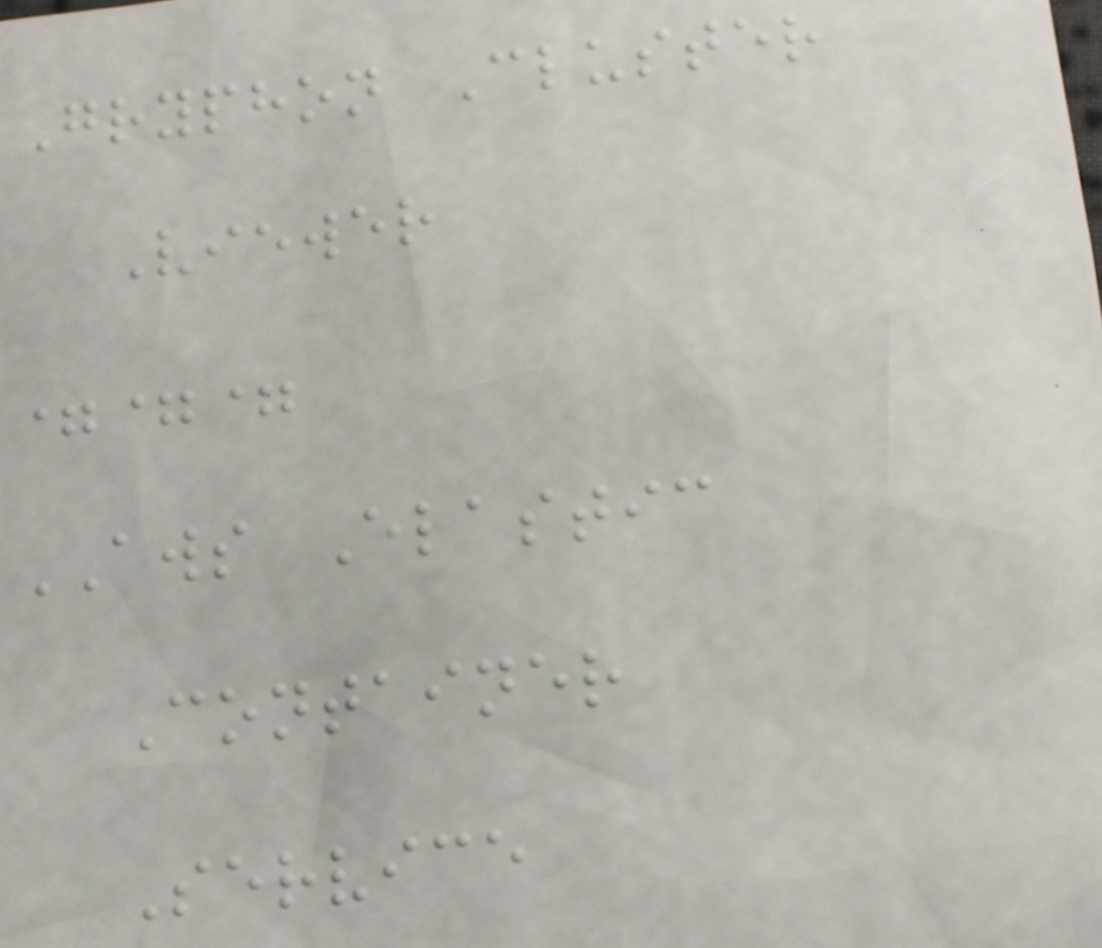Gryphon Cluster
Viewer
===
AWS Elastic
Container
Service
